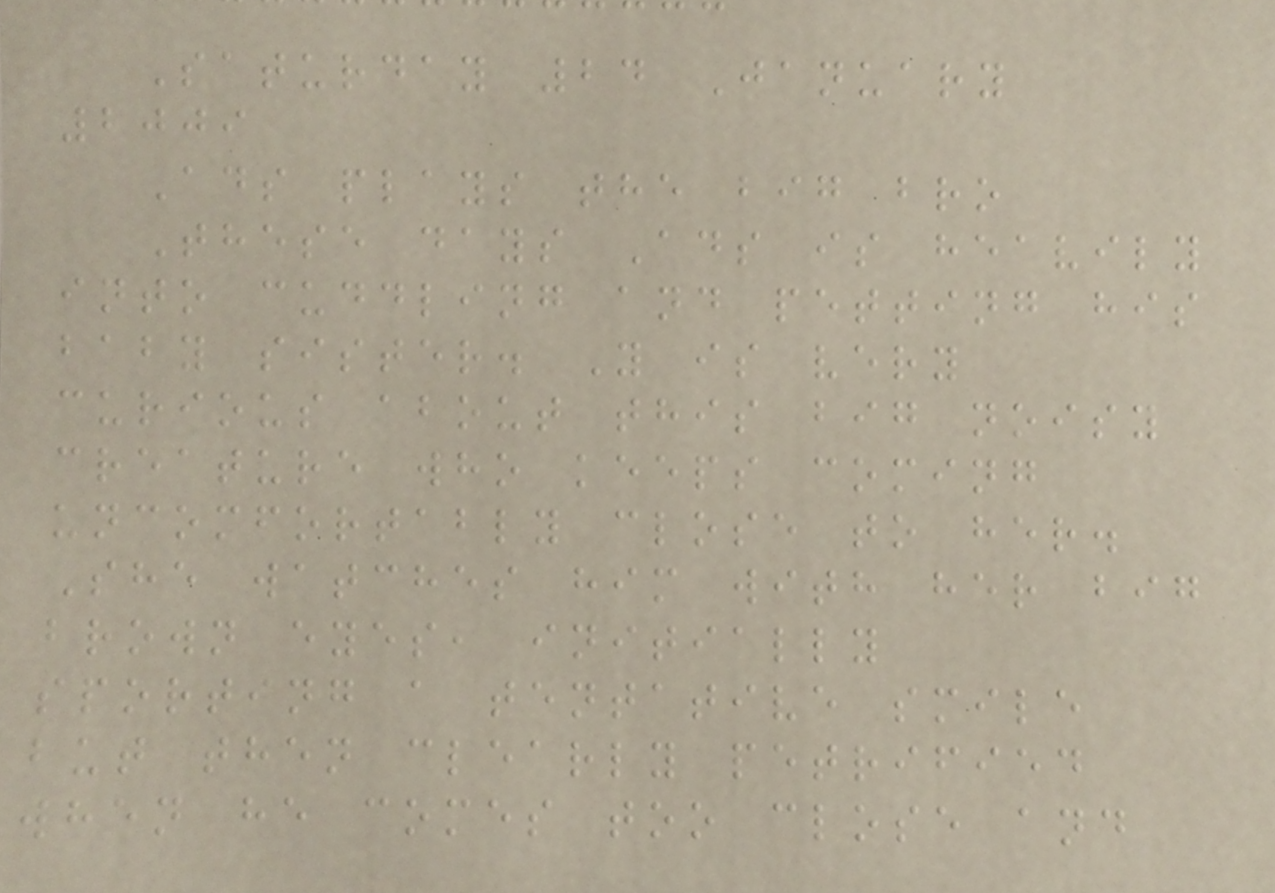Saturday 24 January
2009
Ads plays the big bro
These days Ads is heavily
into cuddling and petting his
baby sister. Y is very
curious about this big noisy
creature who keeps coming
uncomfortably close to her.
She watches him with her big
brown eyes, initially
sporting a tentative smile
but then clearly petrified
when he comes too close and
